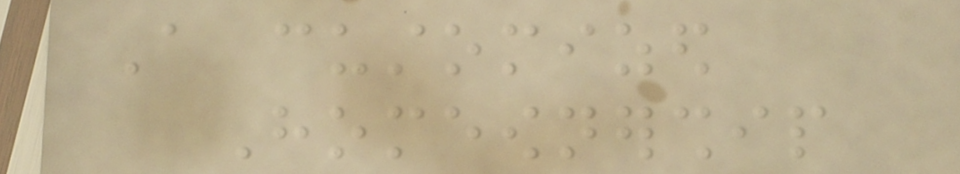A customized
Homeownership
